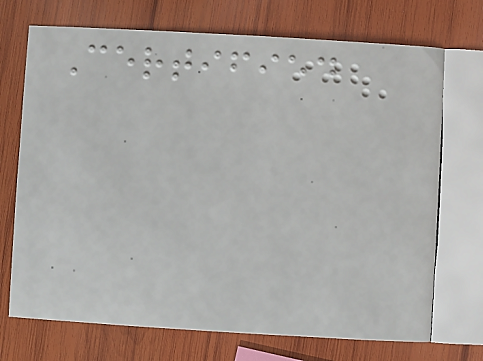Certified
